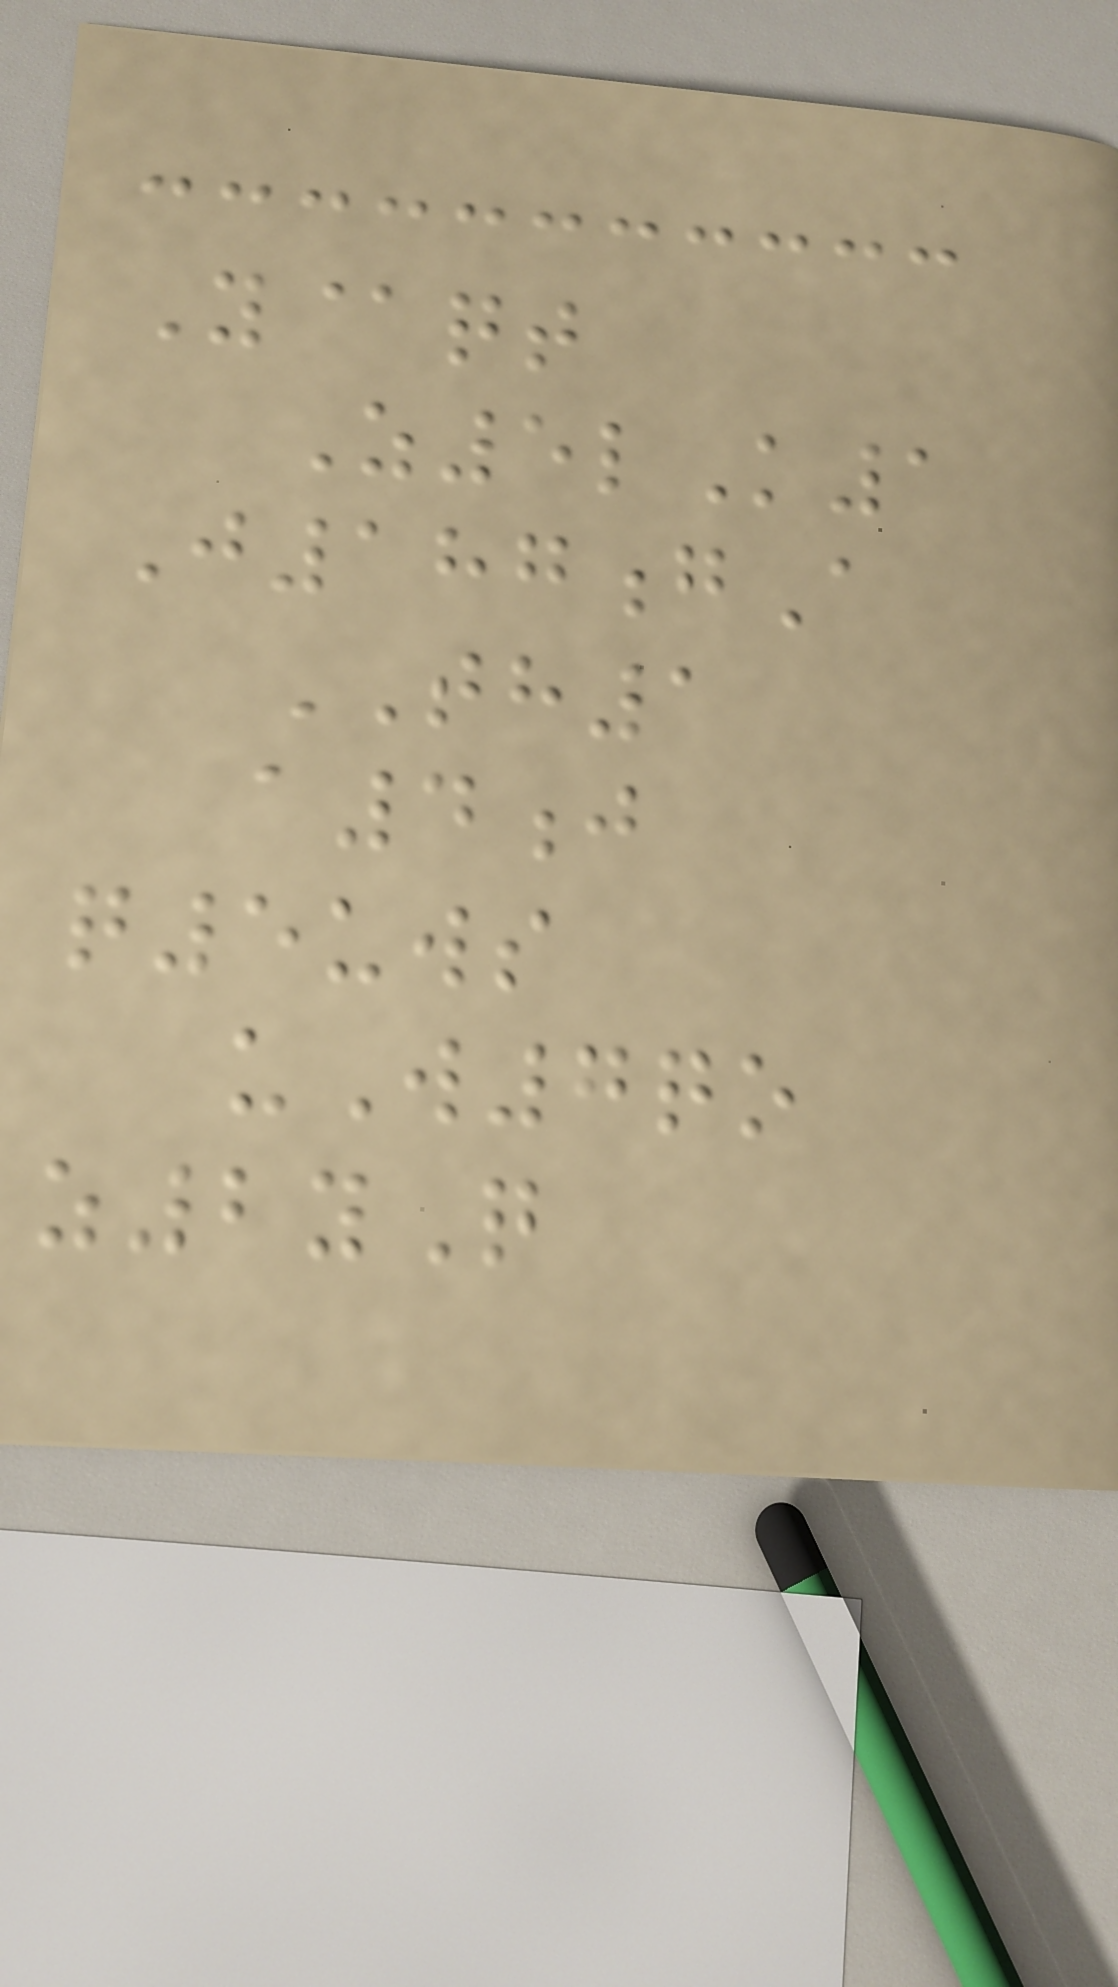Y@qt
Z5lK1
J187gA
TH1
a4j
q5uws
uW7qo
z2yQ
